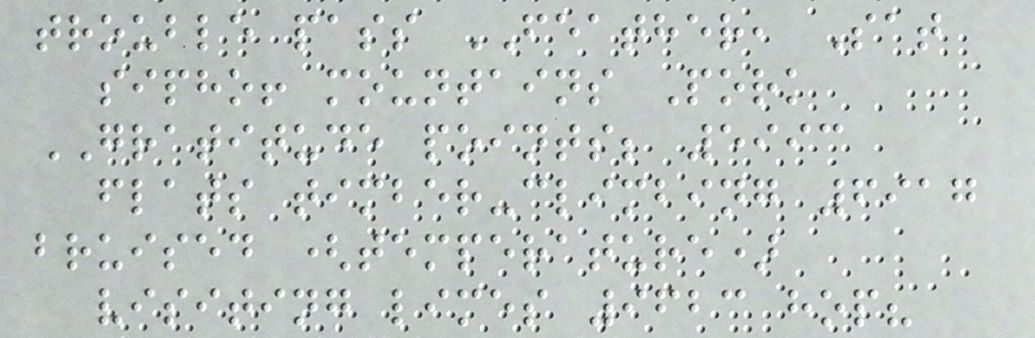trouble pass FEATHER, Sat
sipho! mountains Pork
GRATITUDE points; 5993
flats timber-climbing 6917
bruised (temperature)
visiting limes 9623 hop?
